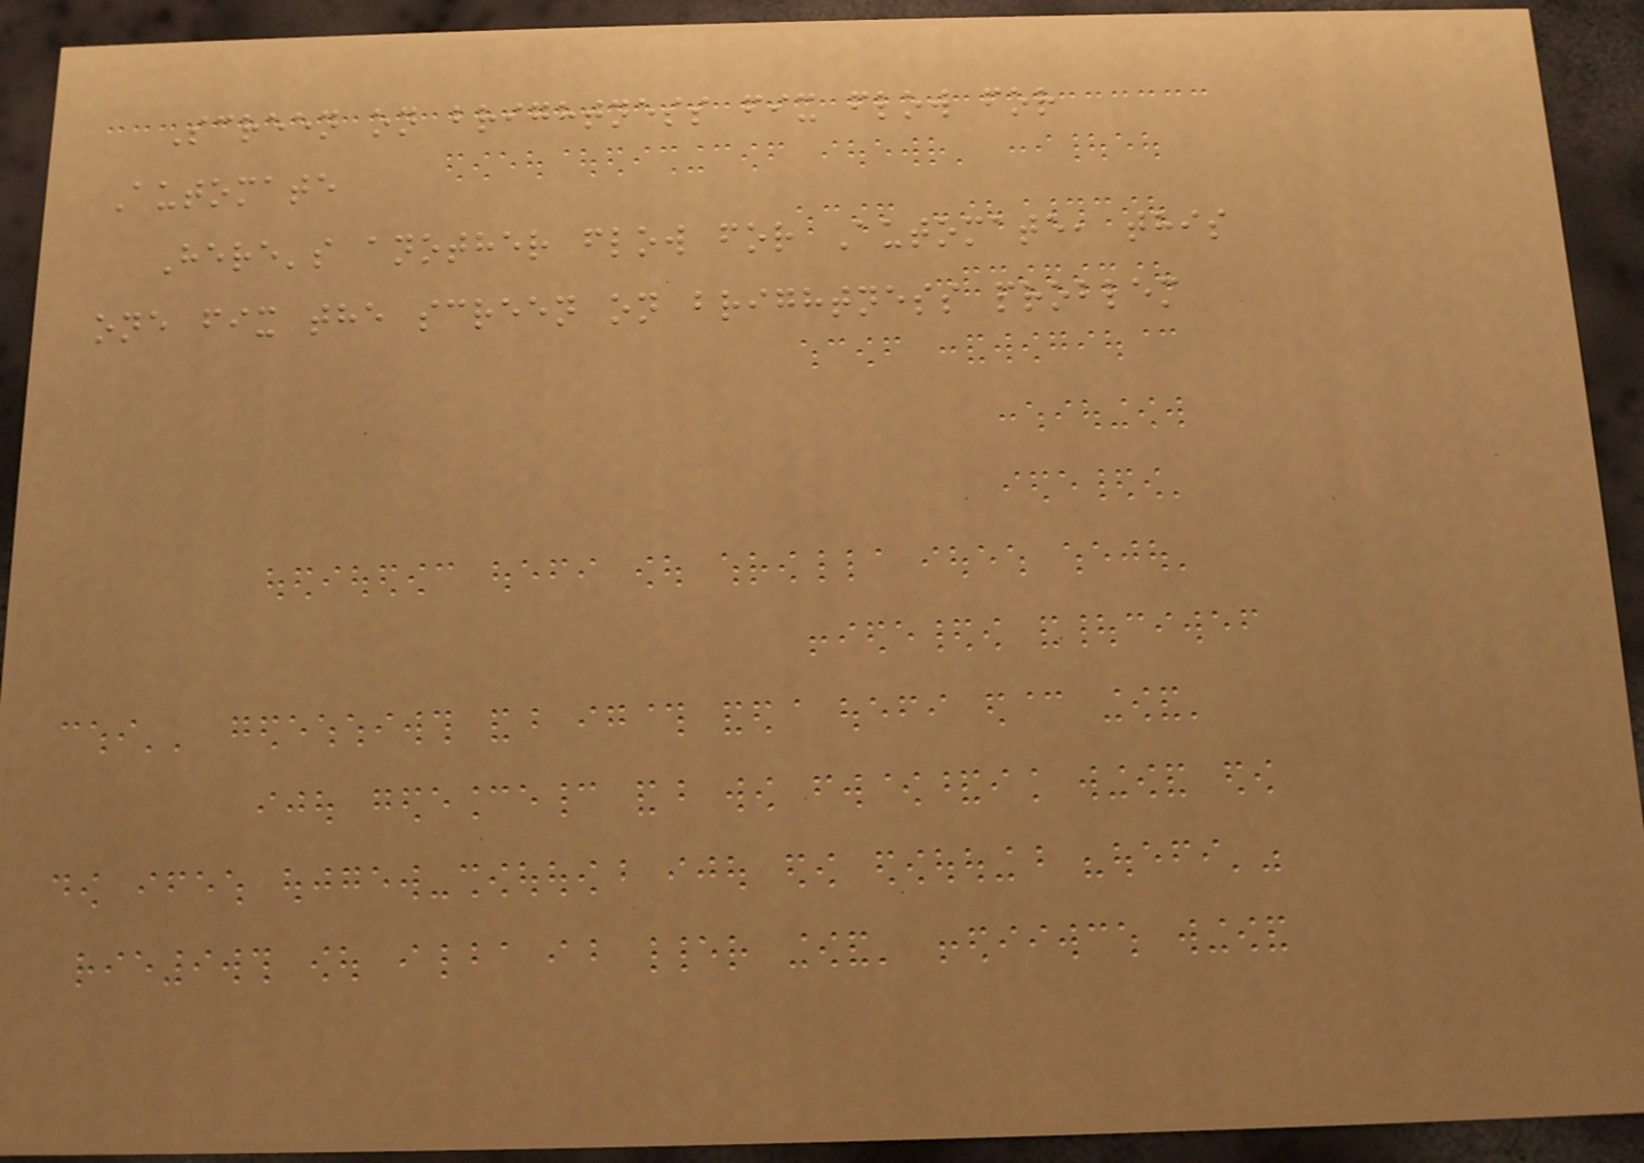Screen on brightness fix flow for
Automate
Here's another flow for Automate, this
one fix the screen on brightness problem
